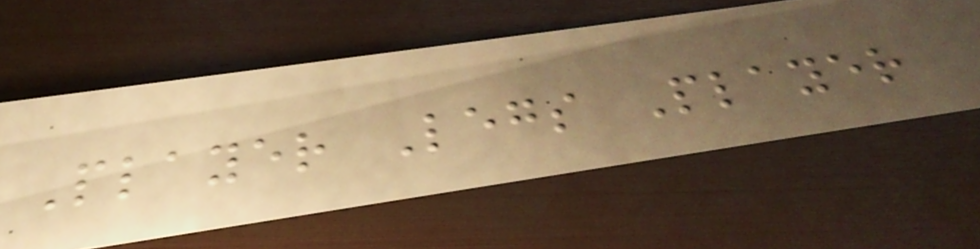Player Legs Player
